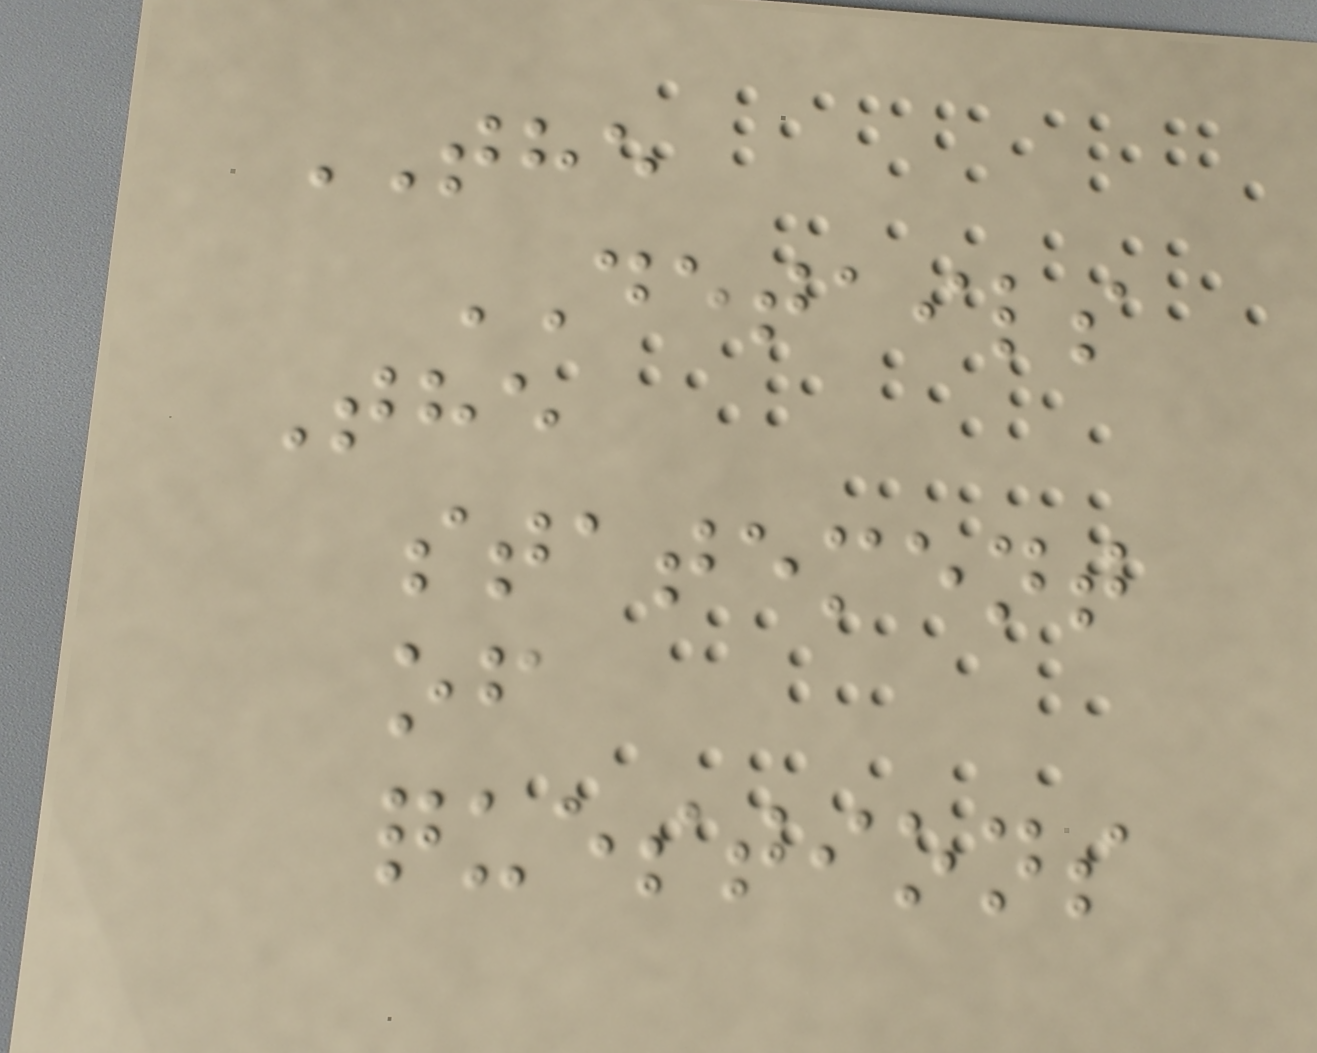THE
DETAILS
The
statement
of
questions
